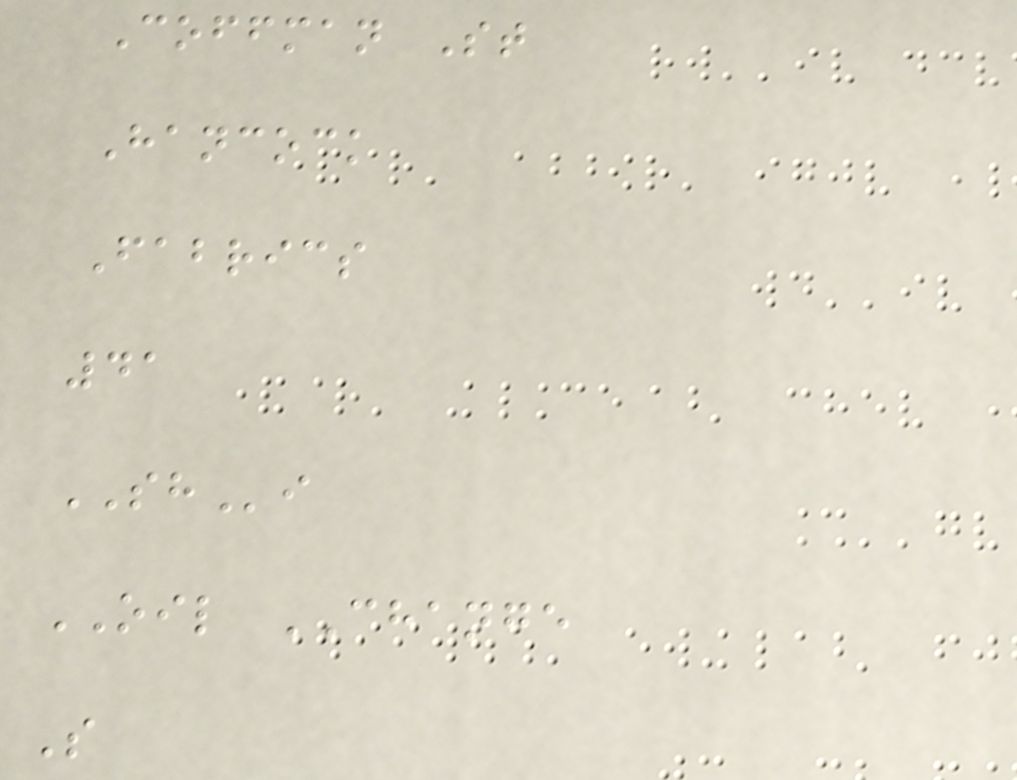Coffman St
Hancock
Fabrics
41
SHi
OIL CHANGE
S
